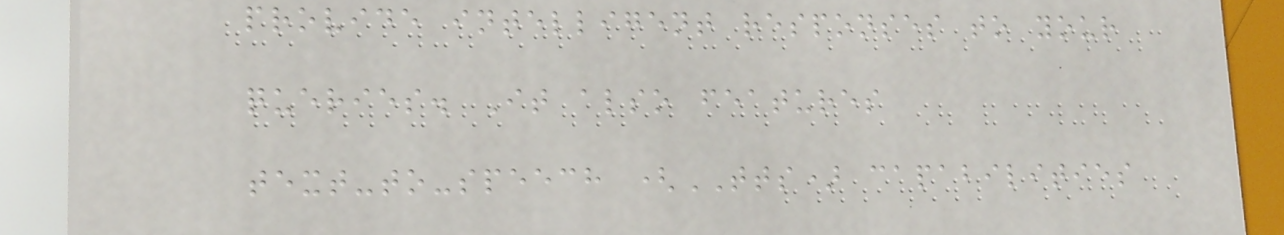provide intelligent responses to your
queries. It also features
text-to-speech (TTS) capabilities
